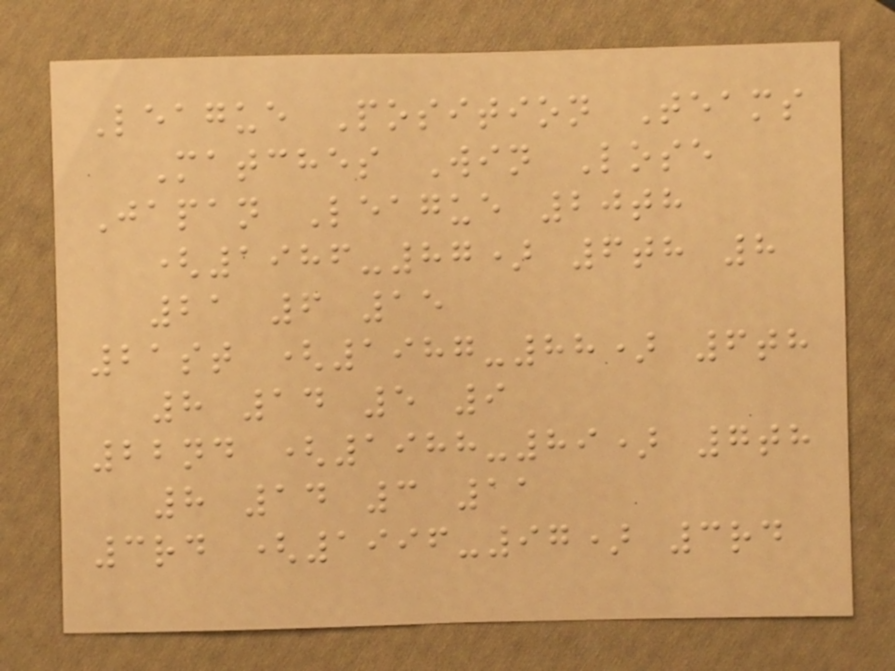League Position Teams
Matches Win Lose
Japan League 20th
(1986-87) 6th 8
21 6 15
21st (1987-88) 6th
8 14 5 9
22nd (1988-89) 7th
8 14 3 11
3rd (1996-97) 3rd
